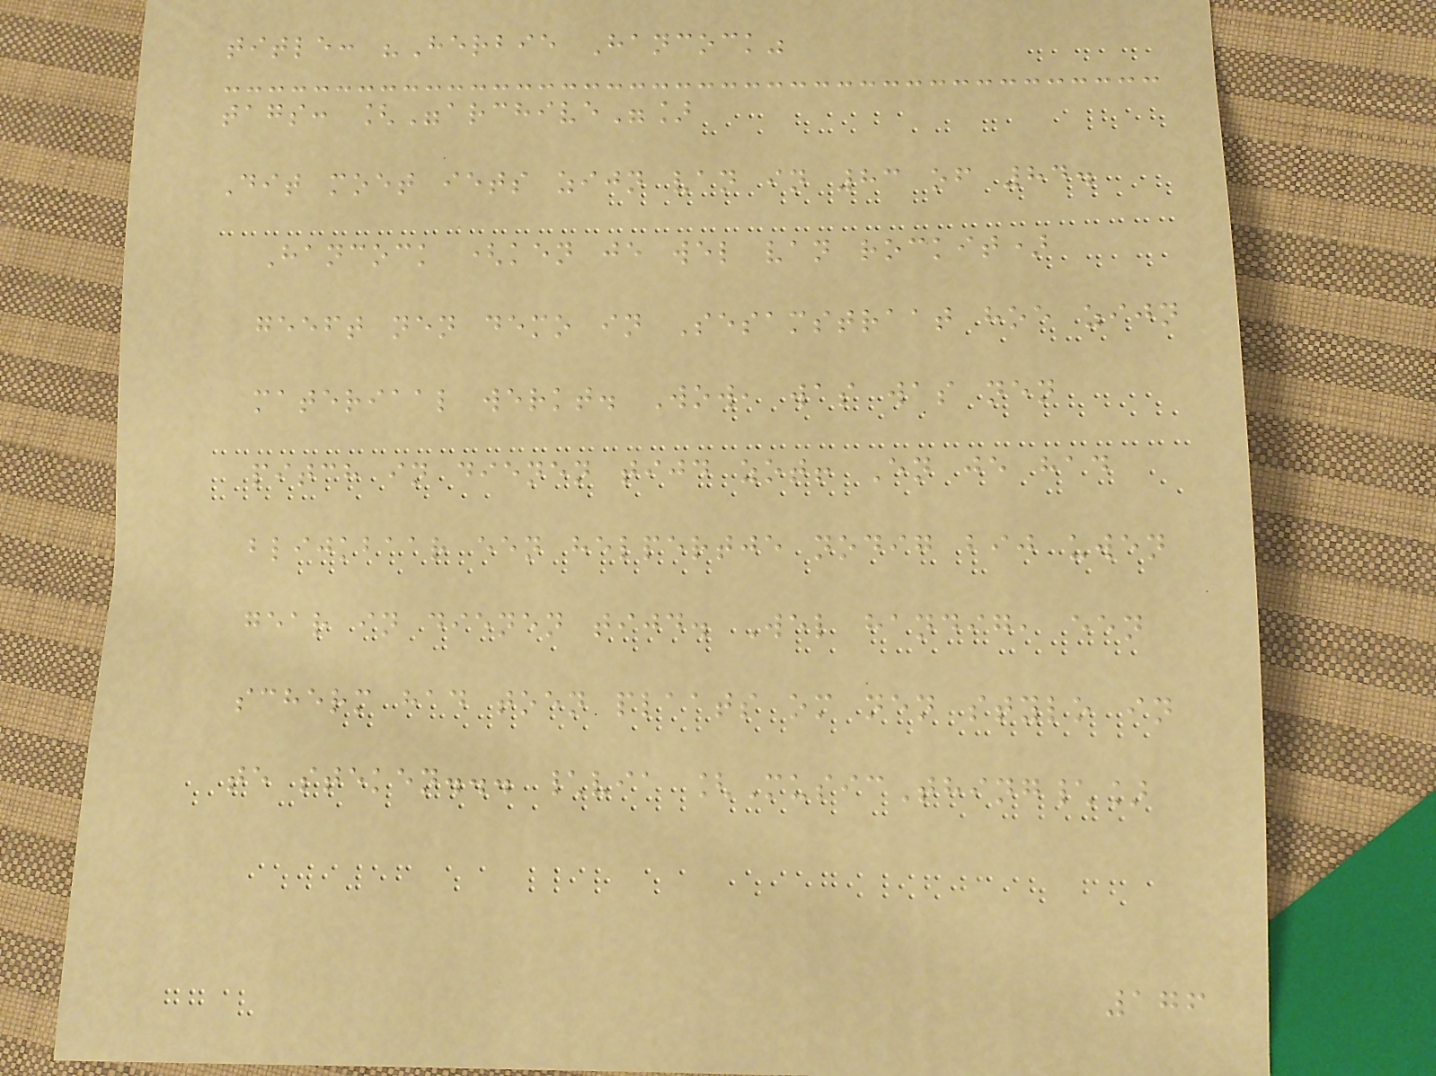title: "Herbie Hancock"
tags: ["archive"]
Dit moet iets zijn van in 83 of 84.
Hancock (ken je wel van rockit)
geeft nen demo in Sesamstraat hoe zijn
materiaal werkt. Wow, was was nen
pitch in dienen tijd zot! En je had
blijkbaar een helpertje nodig bij uwen
gear in dienen tijd. Wel handig, een
scherm had toen plaats om nen stylo in
te steken... \via [MusicThing\]
176
